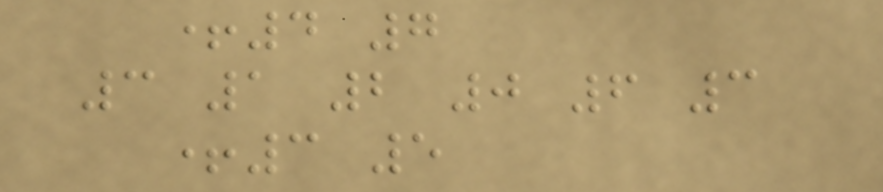+4 7
3 1 2 0 6 3
+3 5
